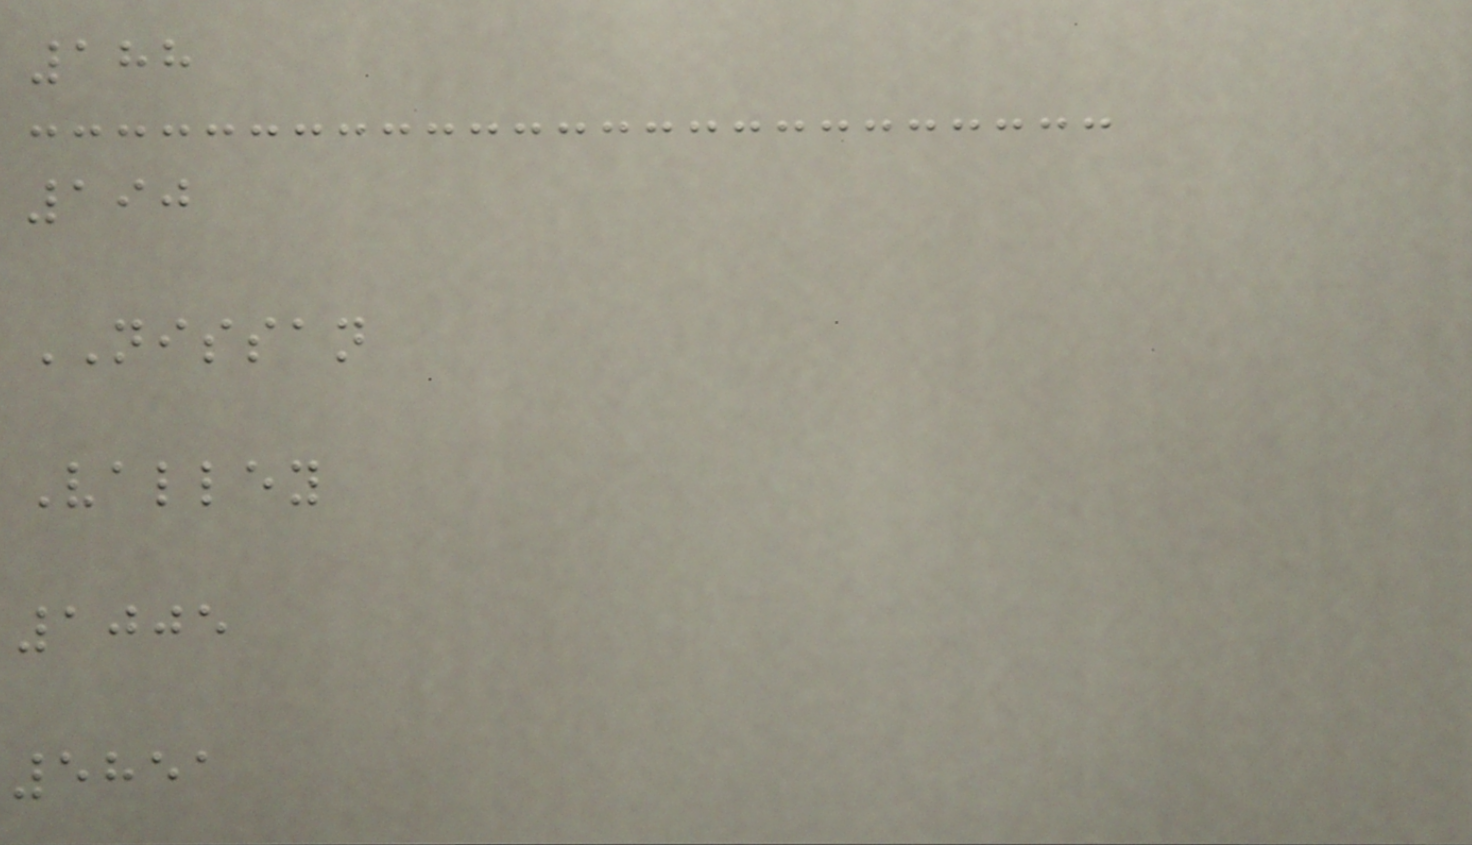188
190
NISSAN
Valley
1005
5851
